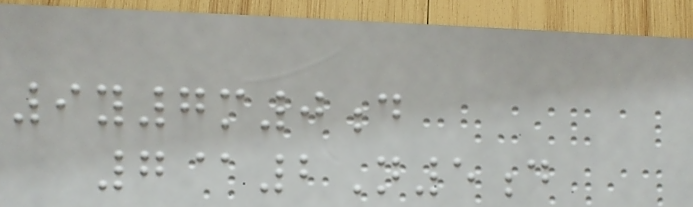9y7m0d
7@2N5d
